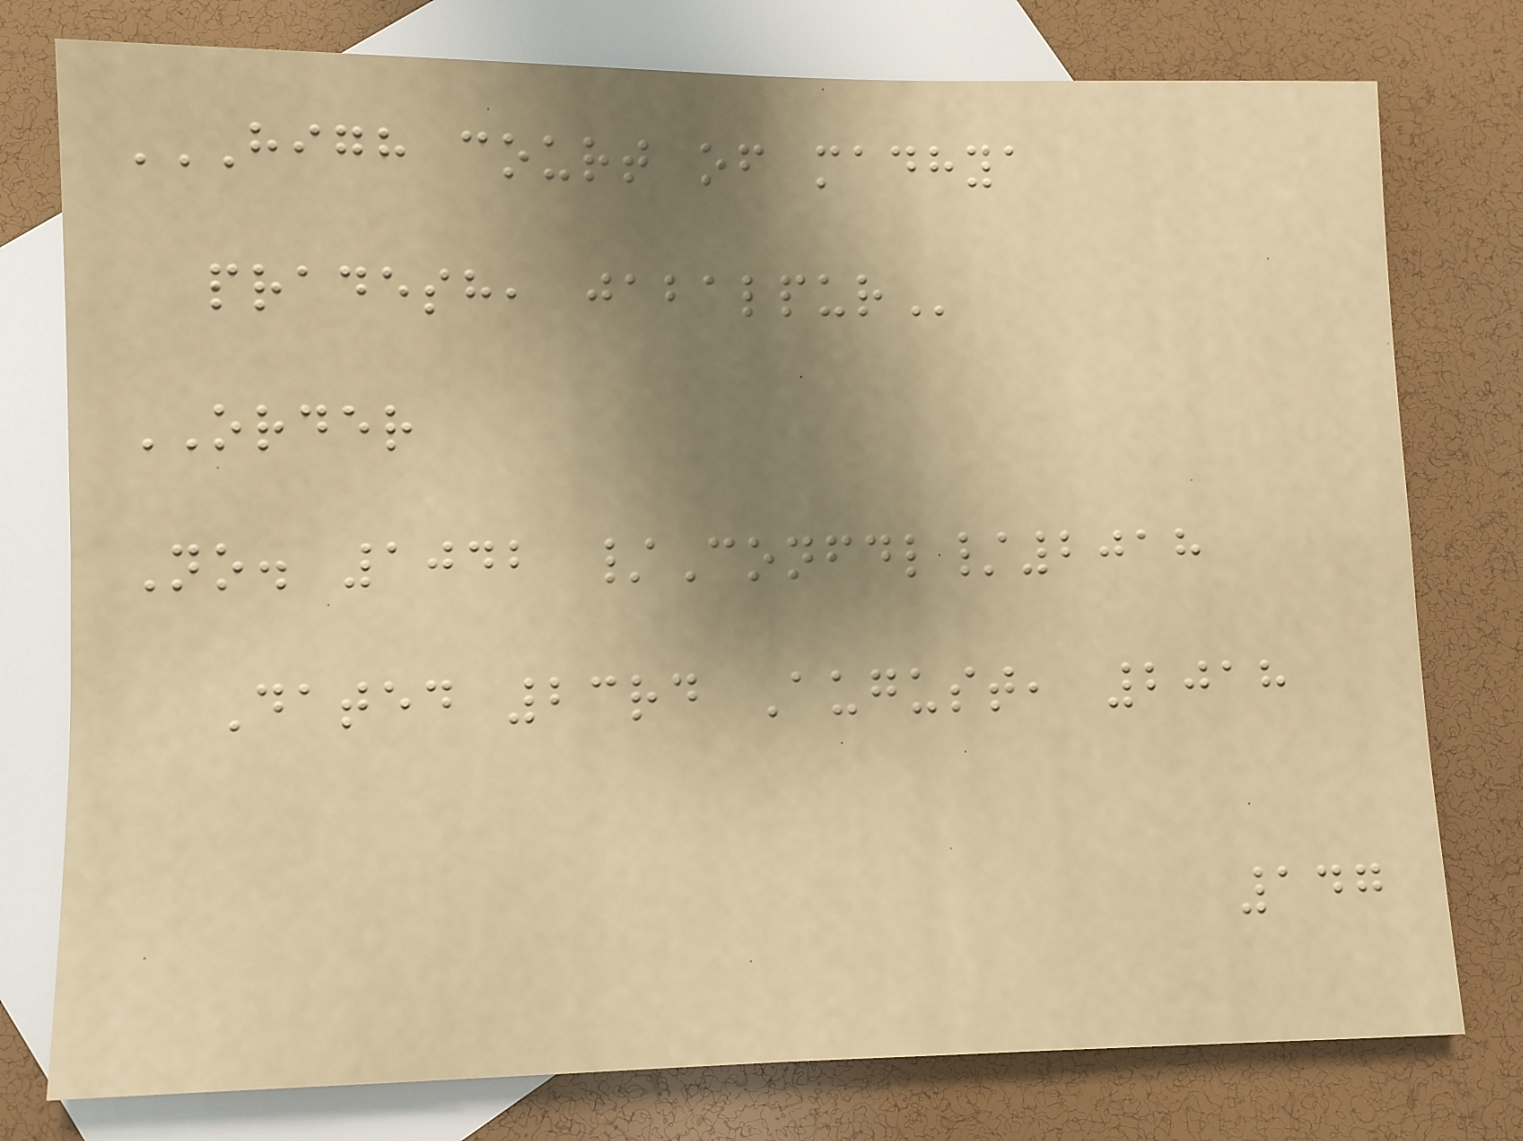HIGH COURT OF MADHYA
PRADESH, JABALPUR
ORDER
No. 1042 /Confdl/2018
Dated 23rd August, 2018
147
